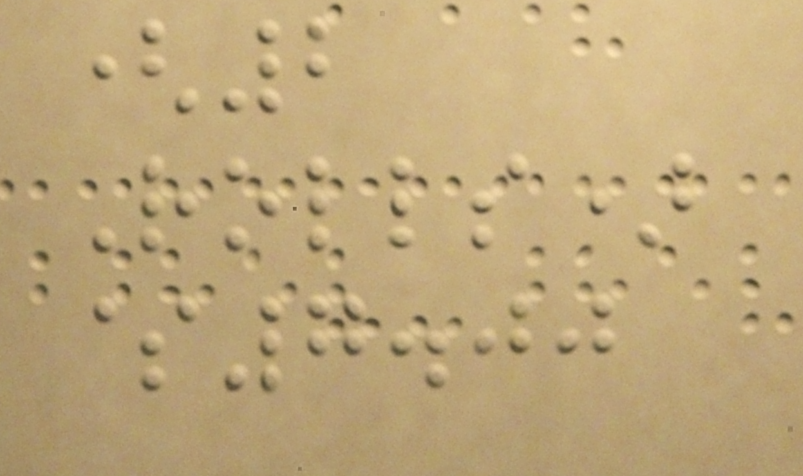(2
Rolls)
$7.00
